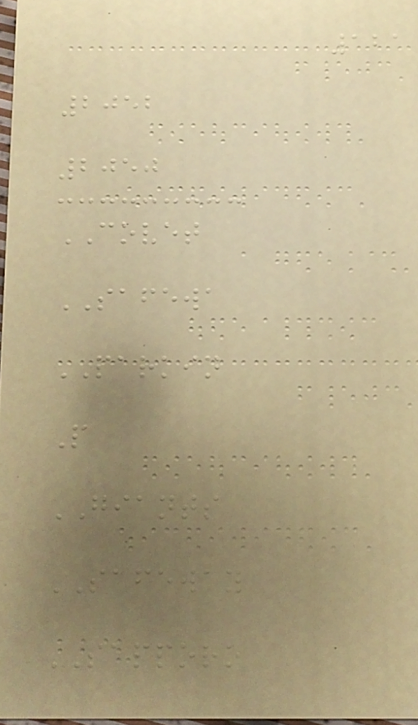121
2052
2050
COVET
SAFEWA
PARKIN
P
GIANTS
SAFEWAY
SAPPORO
